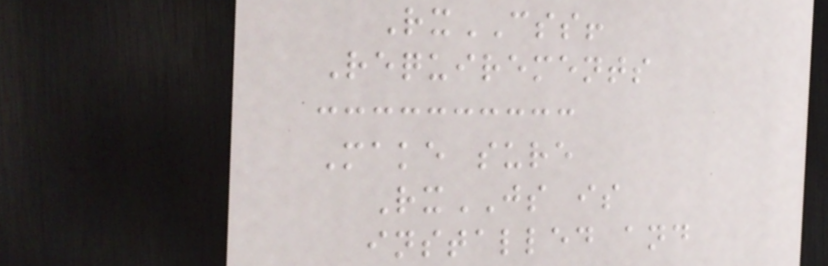RxCSS!
Requirements
Make sure
RxJS is
installed and
